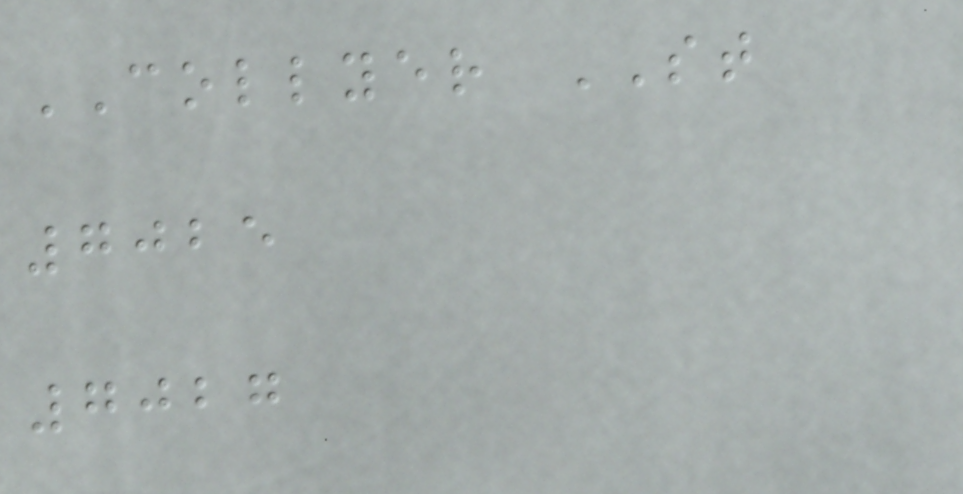COLLYER ST
7025
7027
